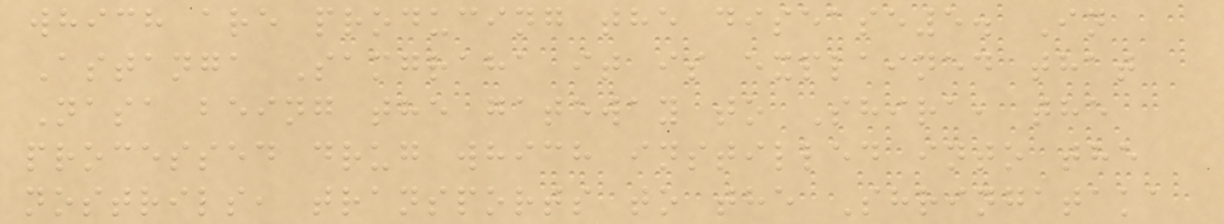which are producing the disease5. In
Astanga Samgraha it is explained that
Nasa being the gateway to Shira, the
processed drug which instilled into the
nostrils, transports to the Shringataka
